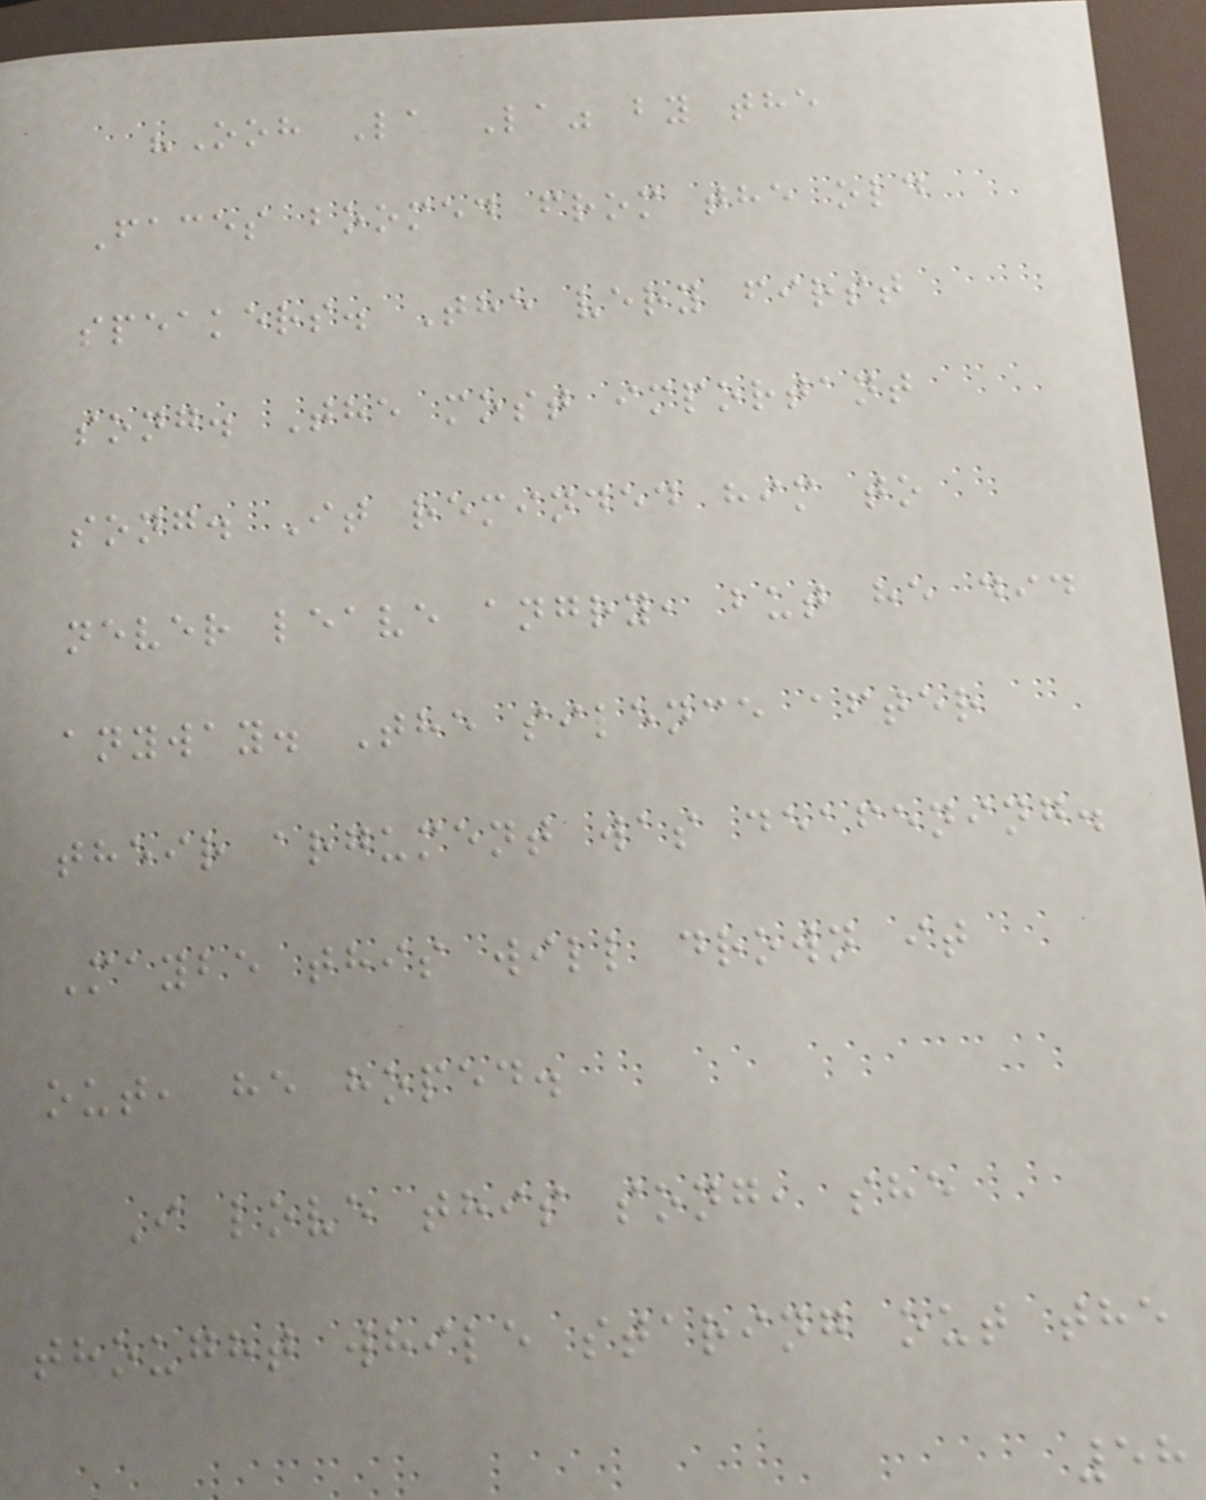"Ooh La La" by the
Faces boomed from the old
speakers. The very first
song. The most important
song. It reminded him to
never leave angry, but he did
anyway. The silence after
their argument was deafening.
Maybe this will drown it
out, he hoped.
I love this song, she
thought while staring out the
58
